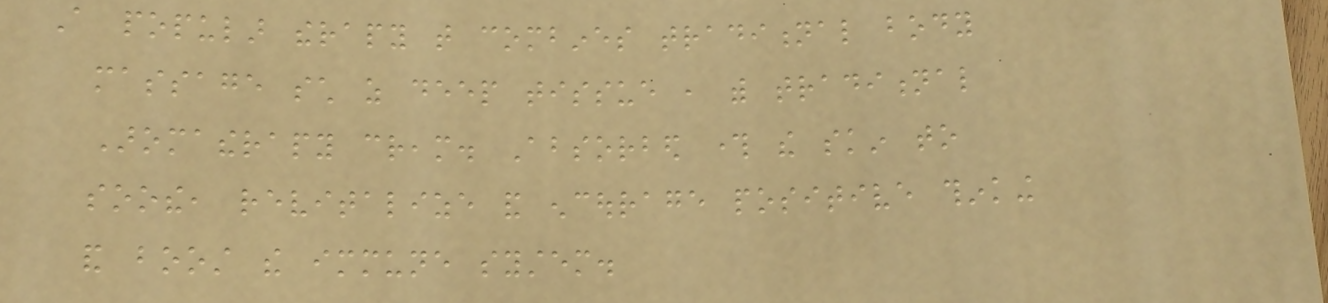A popular therapy that combines traditional body
massage such as deep tissue , with traditional
Aromatherapy cream. Absorbed through the skin to
soothe, revitalize and encourage positive thinking
and boost the immune system.
